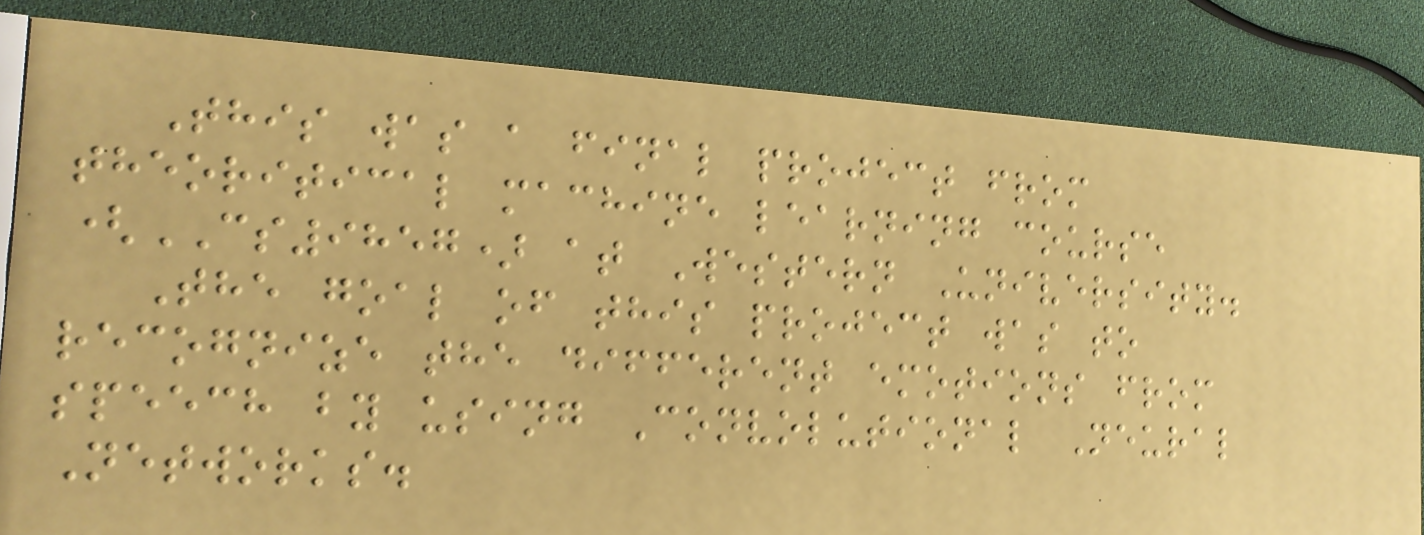This was a final project from
theoritical machine learning course
(CS9857) at Western University.
The goal of this project was to
recognize the different emotions from
speech by using Convolutional Neural
Networks.
